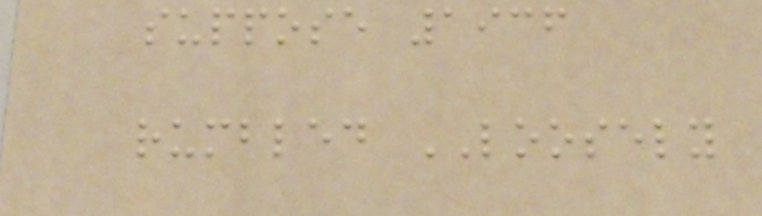suppose 1936
rumbled LOOSELY
